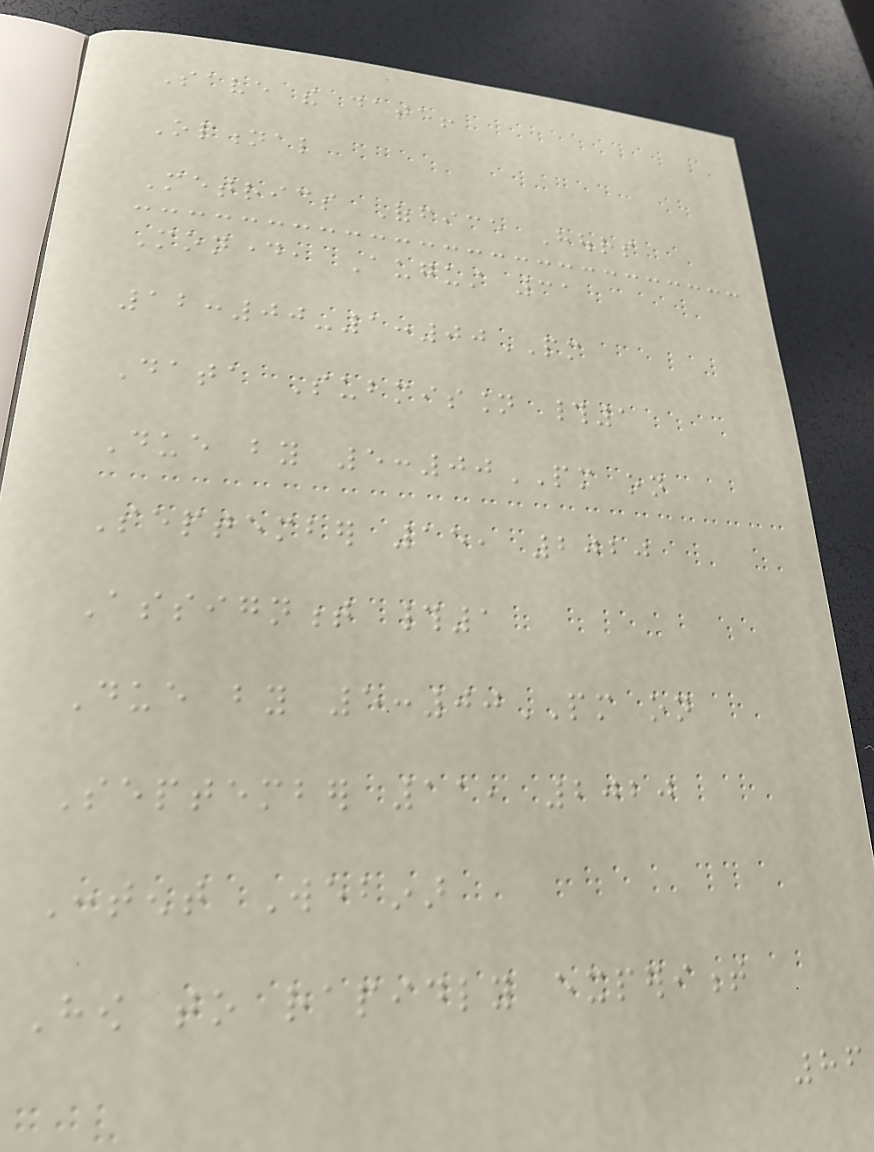Save the date!
Optional
Metrics Office Hours
Monday, August 31
12:00-1:00PM
Data Submission #1
Due by 5:00PM on
September 15, 2020
Assignment #1
Due by 5:00PM on
September 11, 2020
Content Webinar
How to rapidly experiment
86
